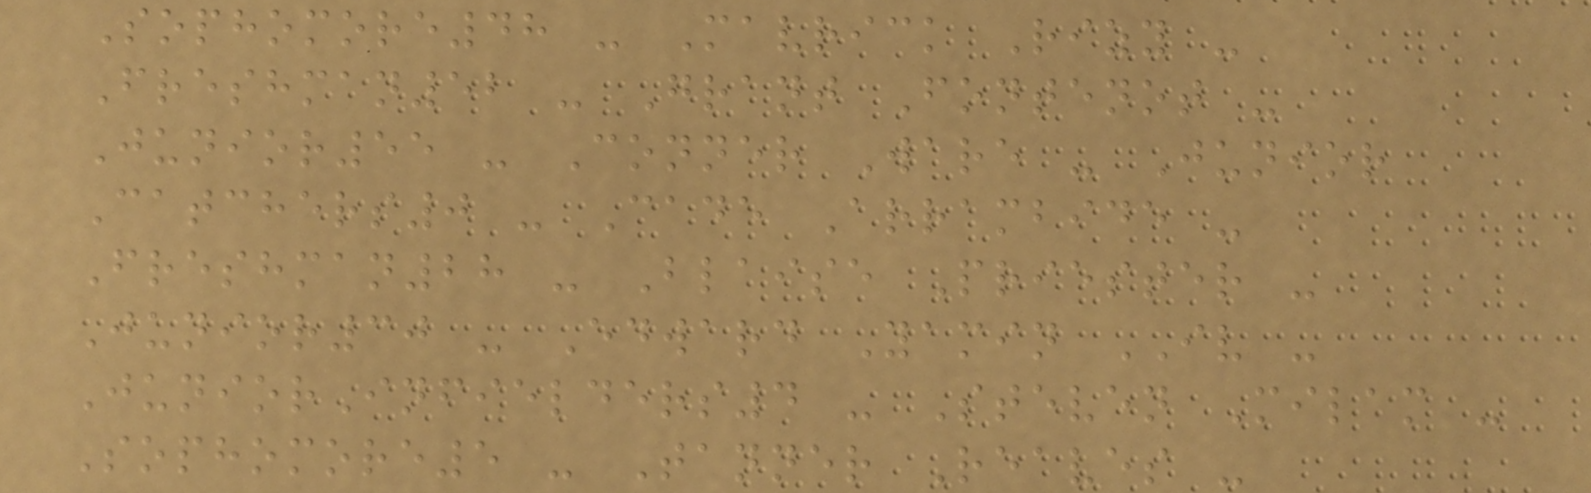Sophomore48 - Mavrick Rizy -
Freshman52 - Grant Fontenot -
Junior55 - Conner Ware - Junior
Catchers0 - Cade Arrambide -
Freshman28 - Blaise Priester -
Junior30 - Edward Yamin IV -
JuniorInfielders4 - Steven Milam -
Sophomore5 - Tanner Reaves -
